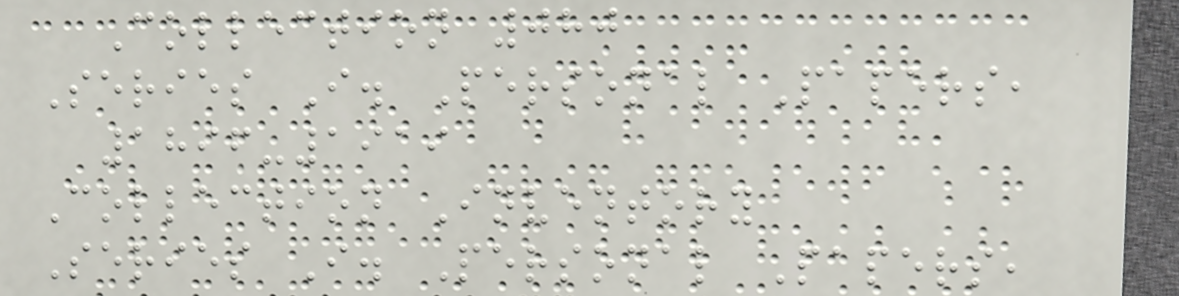Collection 080
Series I. Personal Papers,
1896-1919
Collection Inventory
Series I. Personal Papers,
